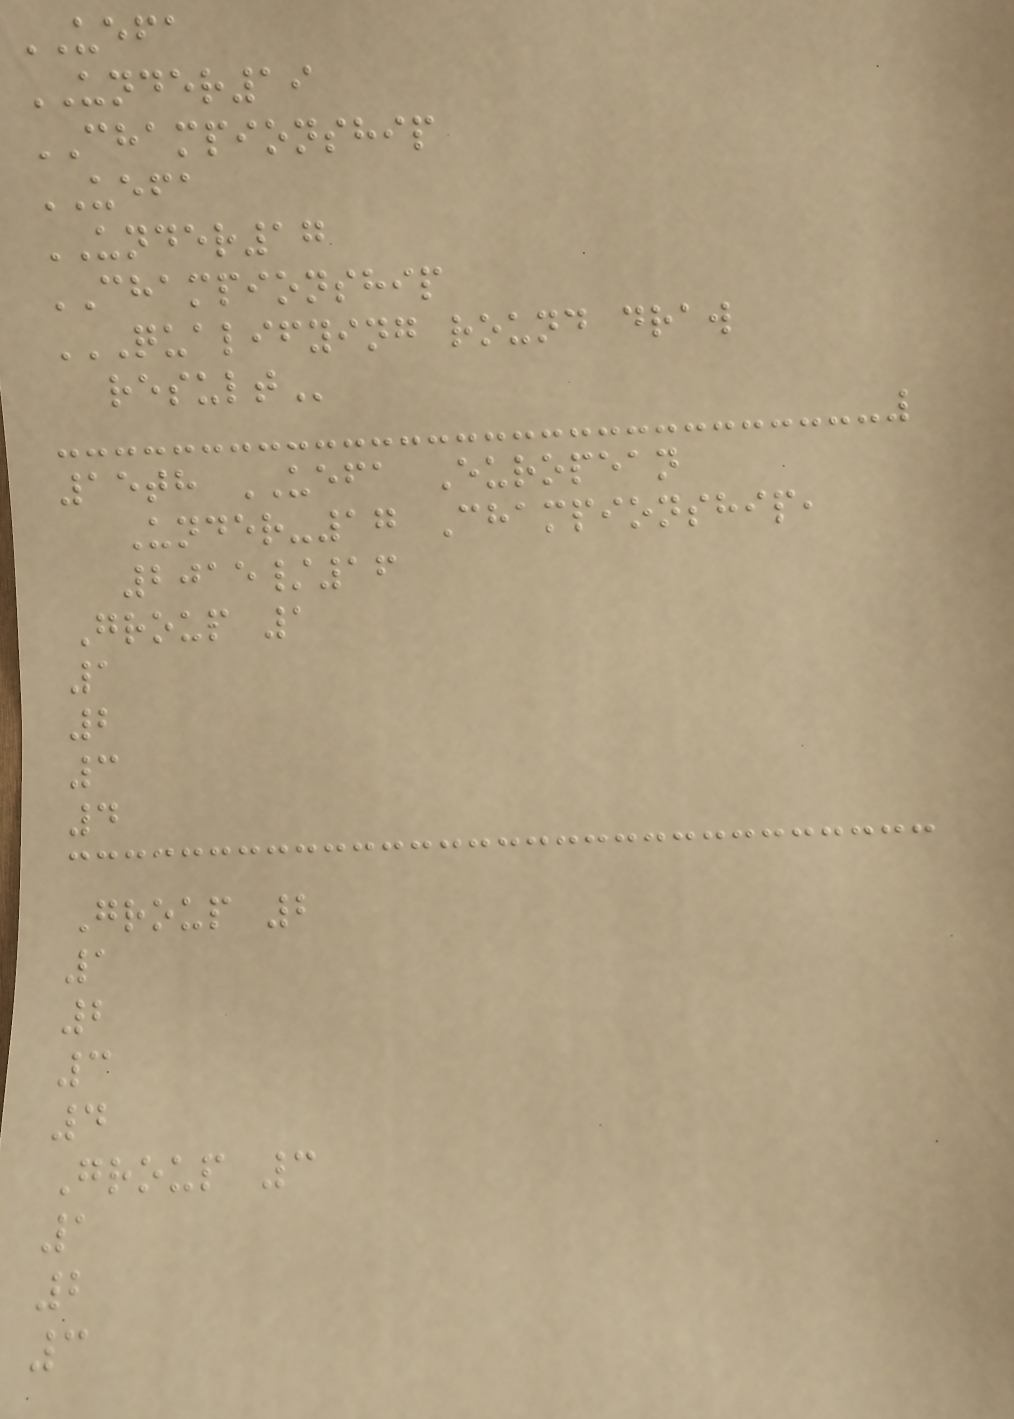UEFA
UNDER19
CHAMPIONSHIP
UEFA
UNDER17
CHAMPIONSHIP
QUALIFYING ROUND DRAW
RESULT
15th UEFA European
Under-17 Championship,
2015/16
Group 1
1
2
3
4
Group 2
1
2
3
4
Group 3
1
2
3
